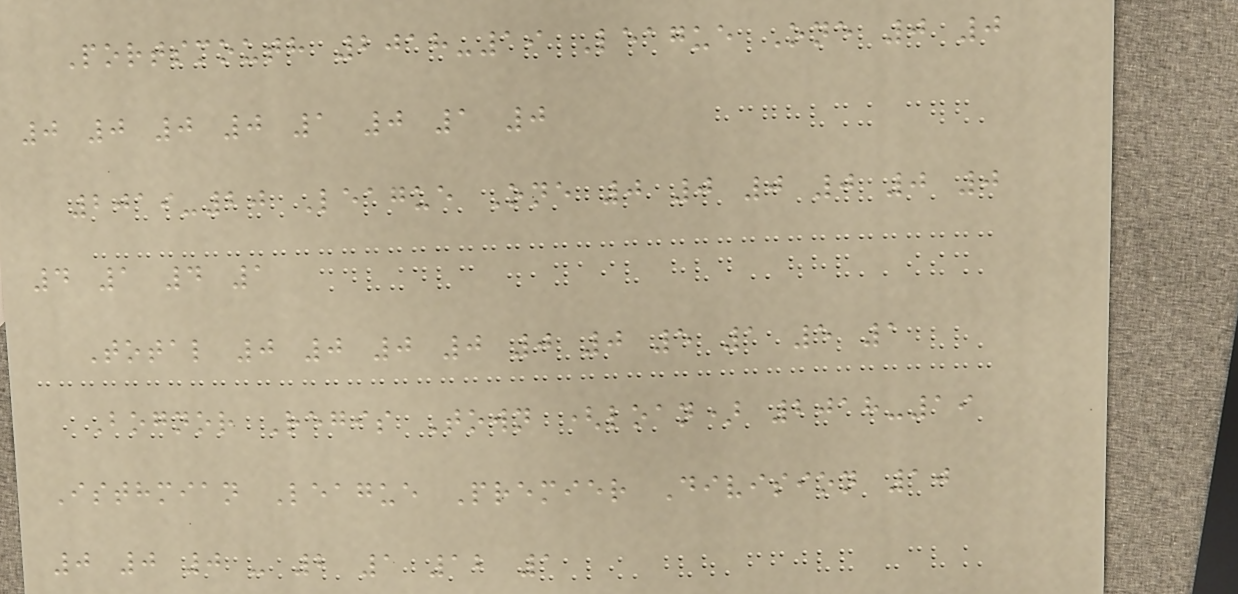Portsmouth 2018-19 League One 0 0
0 0 0 0 1 0 1 0
2019-20 League One 0 0 0 0 0 0
4 1 4 1
Total 0 0 0 0 0 0 5 1 5 1
Bognor Regis Town (loan) 2018-19
Isthmian League Premier Division 10
0 0 0 - 2 1 12 1
